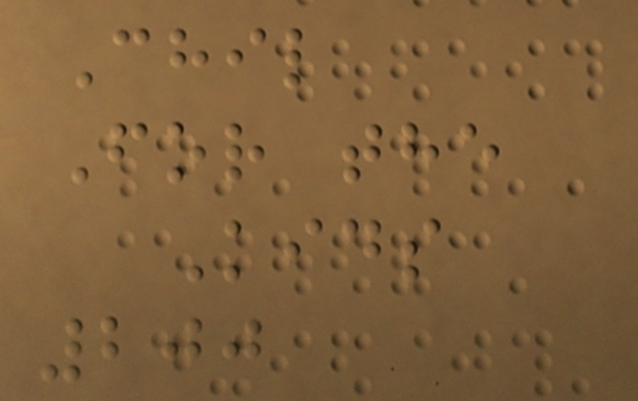Chil
For the
Kids
200
